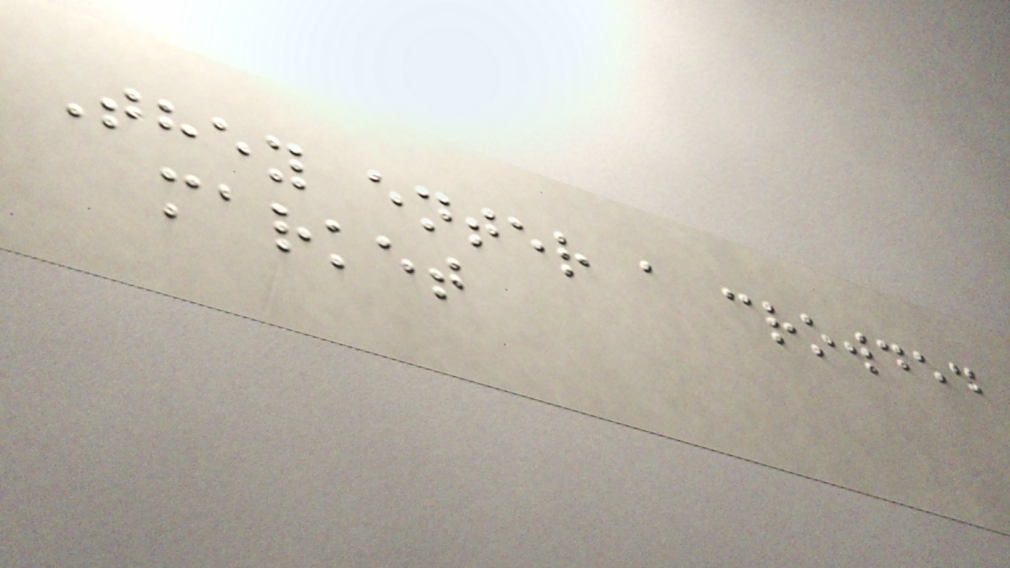They enter a crowded
market
